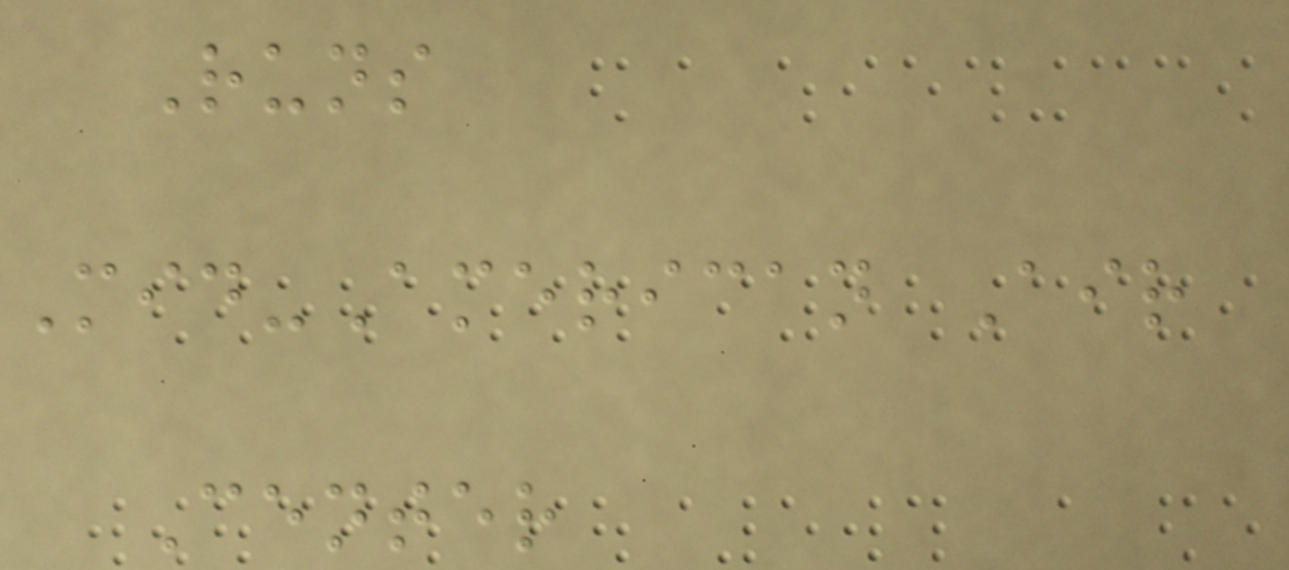Runs
Mid-American Air
Center
